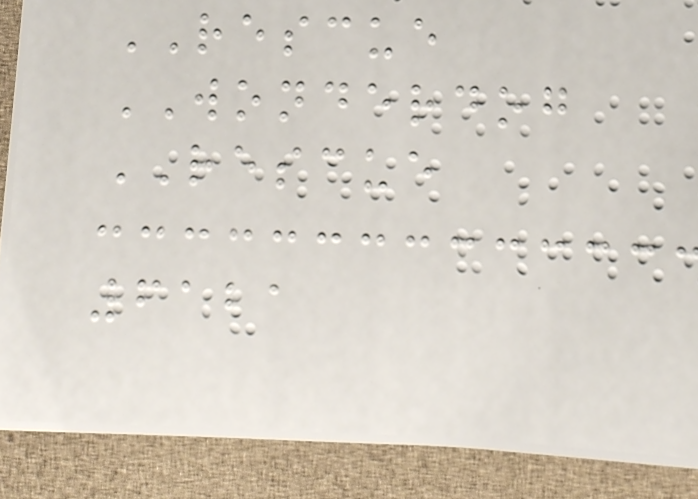RESCUE
WONDERDOG
RESCUE
6121
